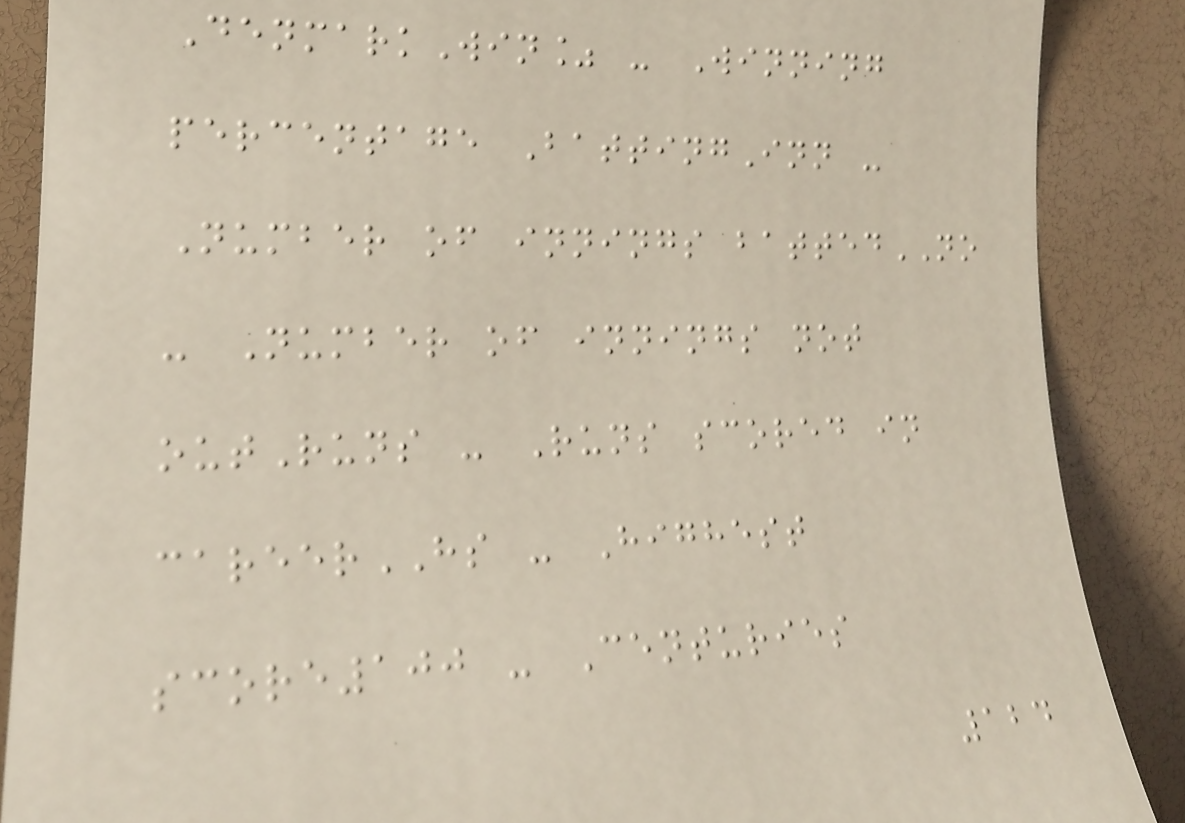DenmarkWin% - Winning
percentage BattingInn -
Number of innings battedNO
- Number of innings not
outRuns - Runs scored in
careerHS - Highest
score100 - Centuries
124
